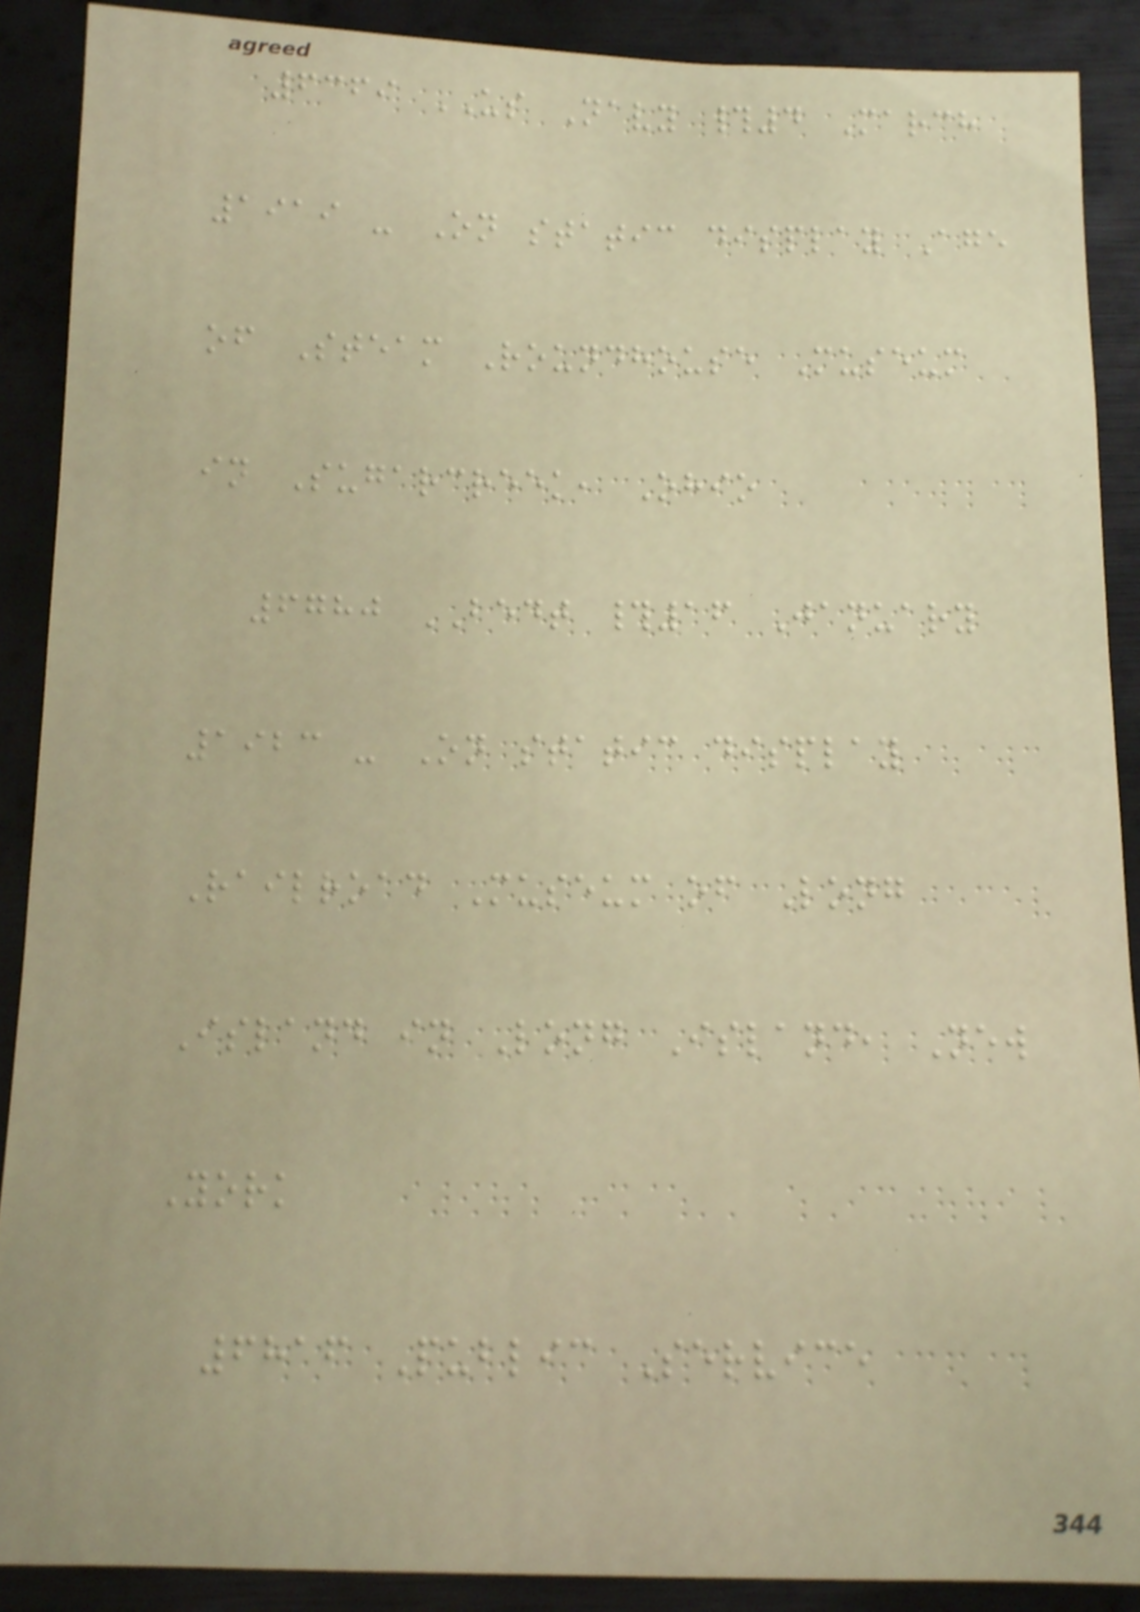6369 US Navy #4 March
1919 - On static display Age
of Steam Roundhouse Museum
in Sugarcreek, Ohio
6780 BEDT #16 January
1923 - On static display
Railroad Museum of Long
Island in Long Island, New
York
6816 Public Service
